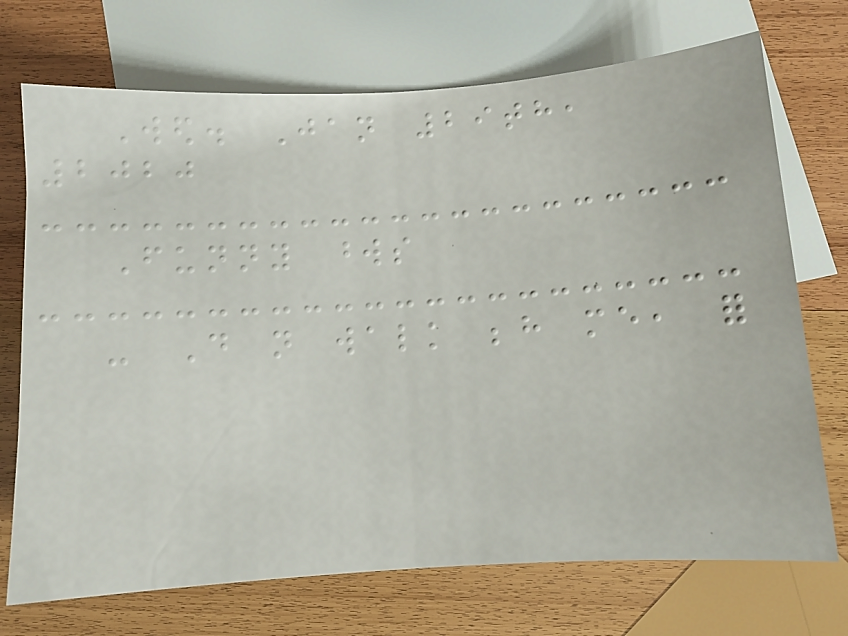Wed. Jan 29th,
2020
Funny words
- Do not walk behind me, for
